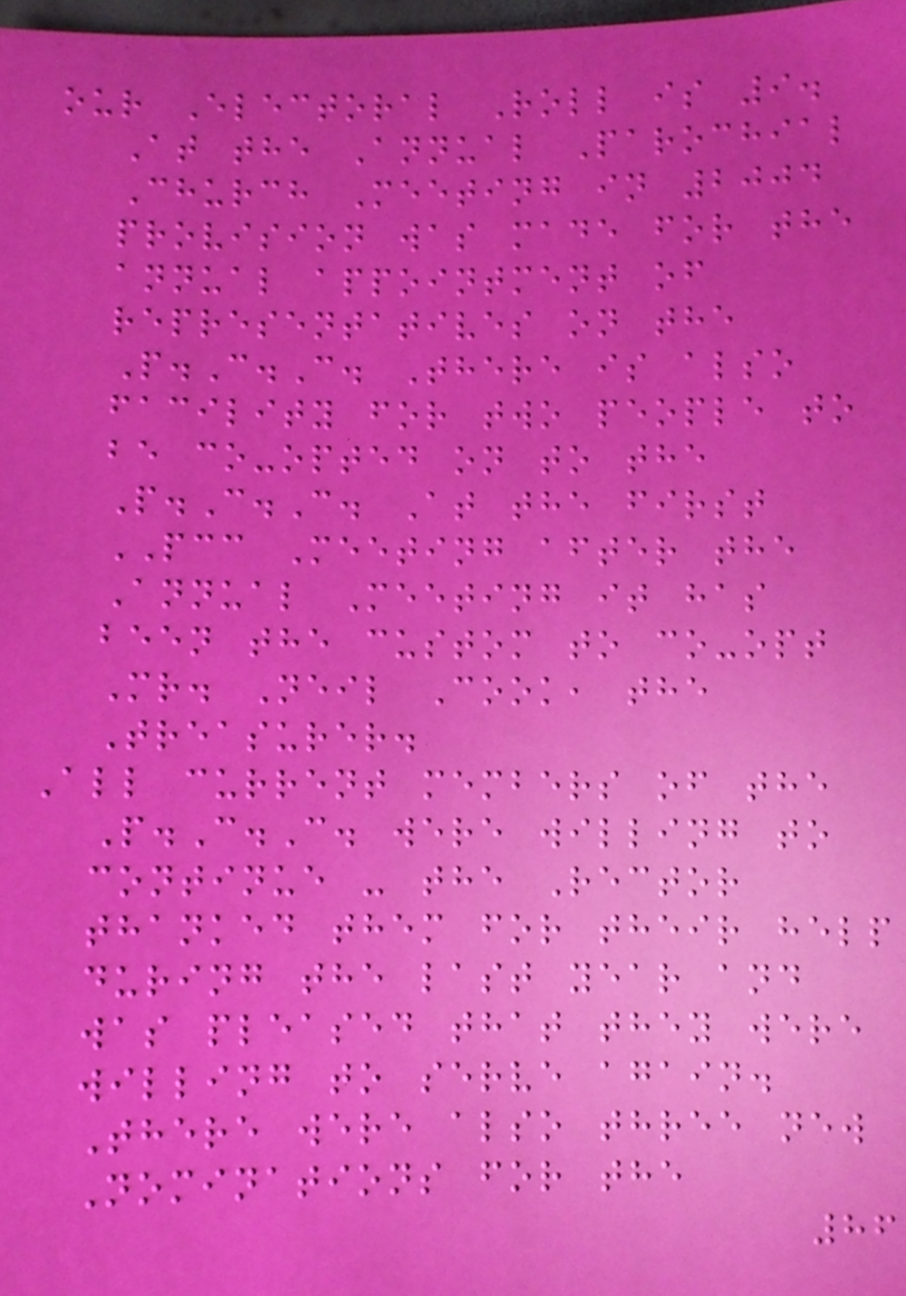our Electoral Roll is 9.
At the Annual Parochial
Church Meeting in 2004
provision was made for the
annual appointment of
representatives on the
P.C.C. There is also
facility for two people to
be co-opted on to the
P.C.C. At the first
PCC Meeting after the
Annual Meeting it has
been the custom to co-opt
Mr. Neil Cook, the
Treasurer.
All current members of the
P.C.C. were willing to
continue - the Rector
thanked them for their help
during the last year and
was pleased that they were
willing to serve again.
There were also three new
Nominations for the
86
